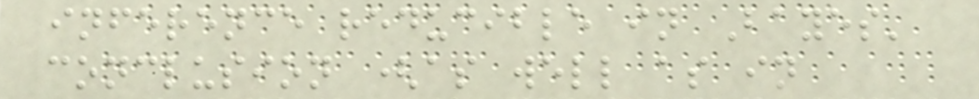inference reducible in Bayes'
conclusion (as well as in
